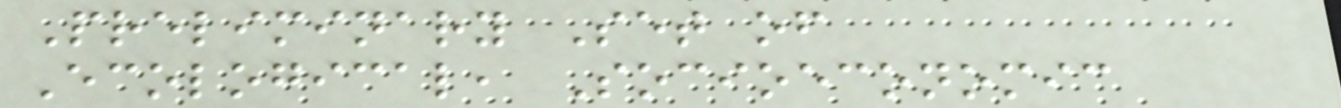Preliminary Set of
Ecological, Socioeconomic
